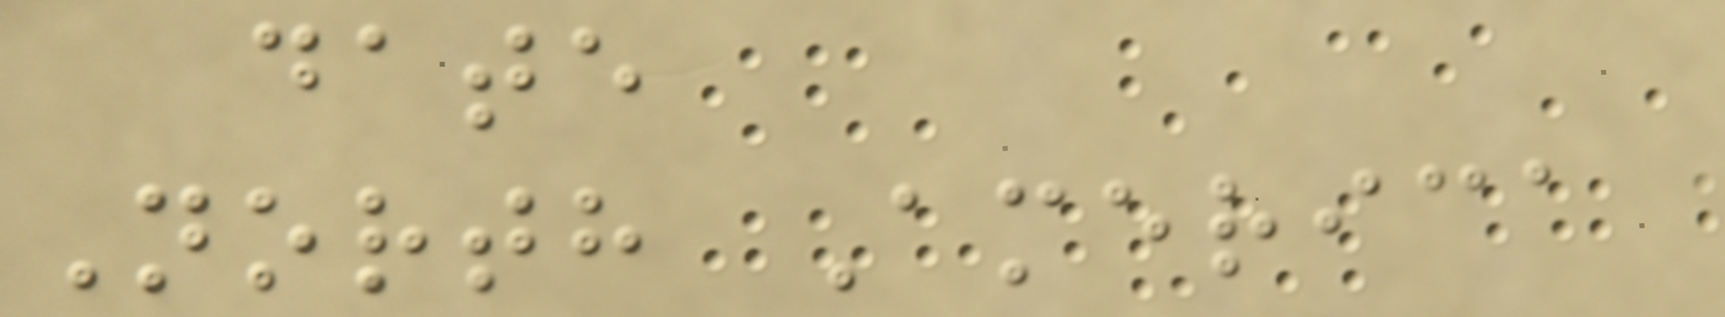date
North America
